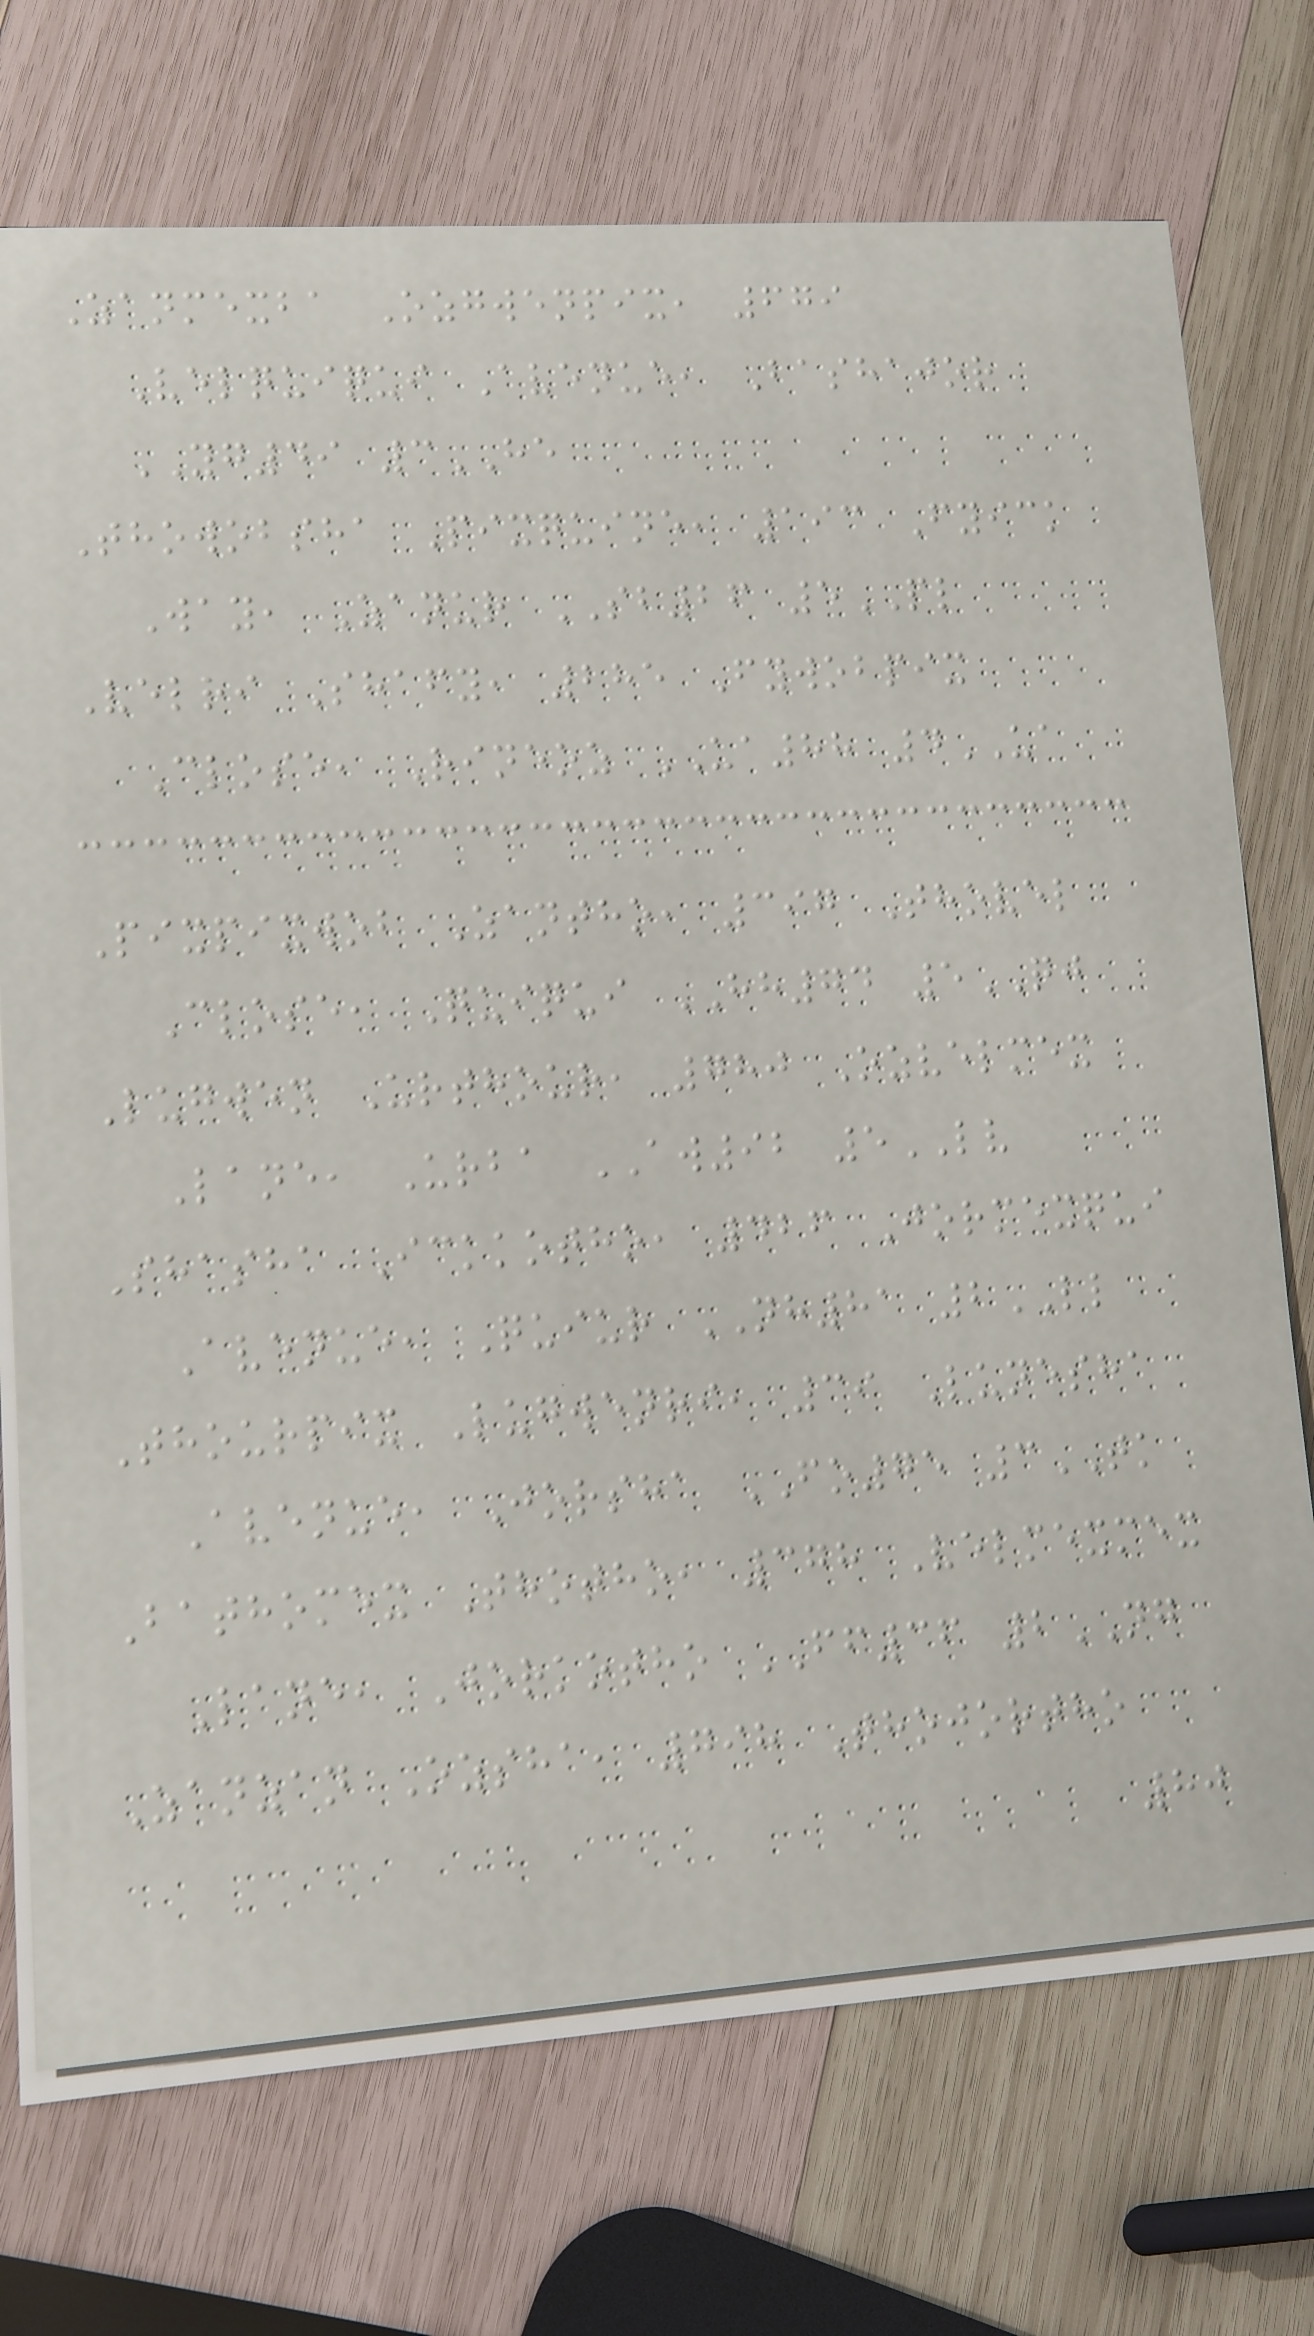Zanmexba Ozgwenpix, 679
Velquiqui Avenue, Bashajor
YG49 3HE
Thowobsha Pixquine, 193 Fyick
Way, Zanur SB26 5PL
Velri Shafy, 285 Fywobpix
Close, Rineoz UA88 4UA
Pixpixwob Zantho, 397 Thovel
Close, Quiqui HH74 5QJ
Lugwen Urthour, 780 Ozvelmex
Lane, Urba AW92 5LV
Shasha Ickkotho, 426 Jormexqui
Avenue, Quiur NH81 2LL
Thourpix Lugwenri, 39 Lunesha
Avenue, Jorsha FO75 3TK
Bathomex Thotho, 378 Velmexmex
Lane, Jorkotho FF36 2NG
Zanzan Ozsha, 798 Thojortho
80
